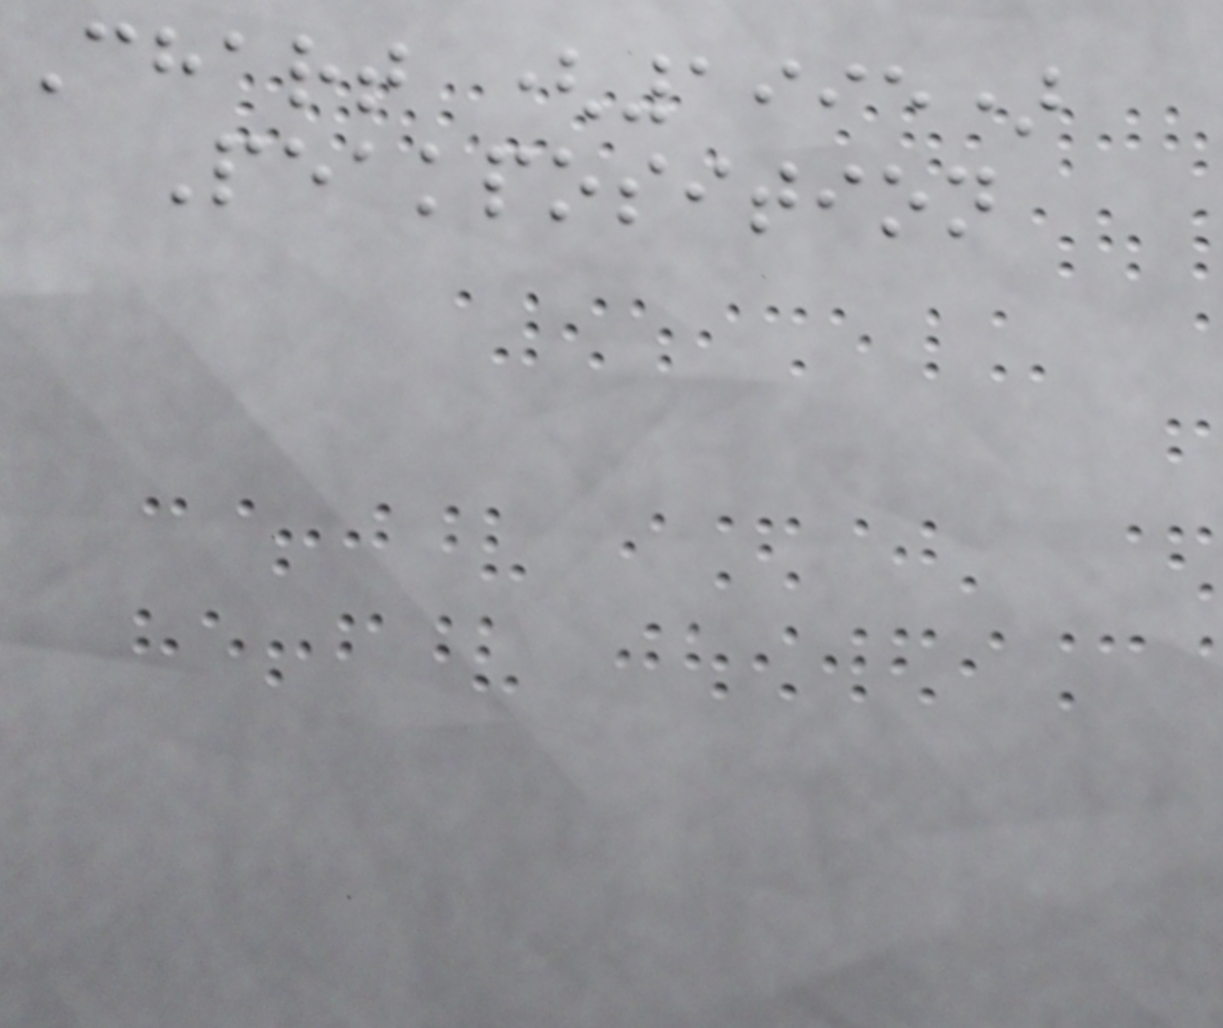Chart (1995)
Peakposition
